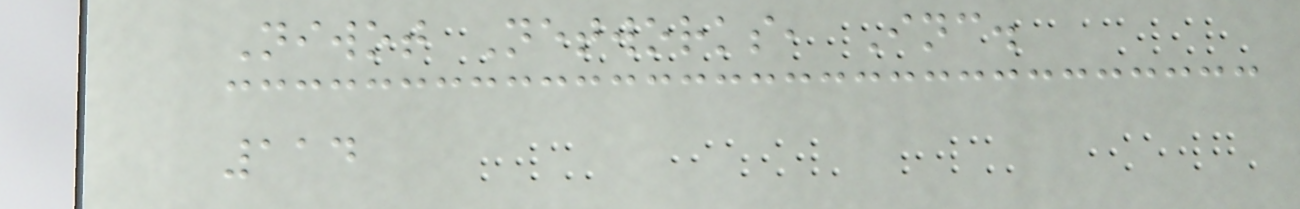Niwot Networks, Inc.
114
